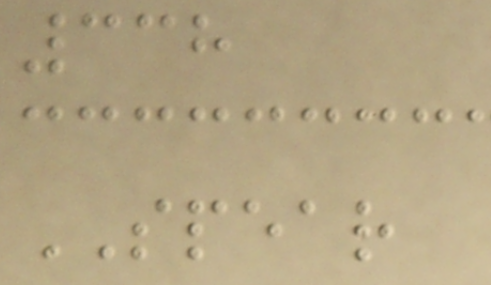338
SPEAR
